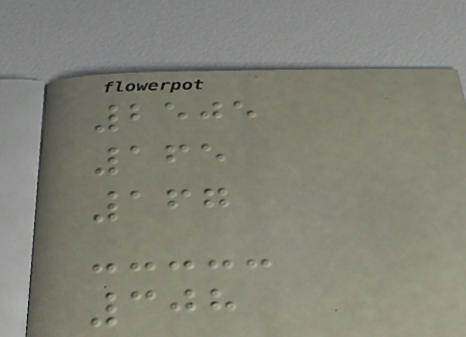2505
165
167
308
